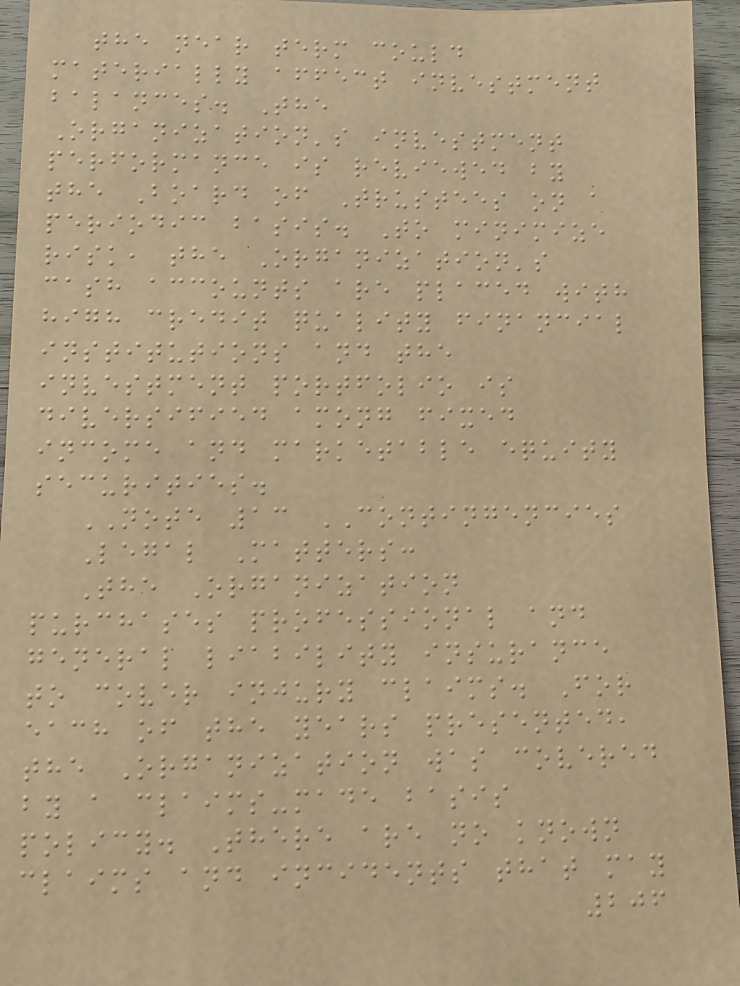the near term could
materially affect investment
balances. The
Organization's investment
performance is reviewed by
the Board of Trustees on a
periodic basis. To minimize
risk, the Organization's
cash accounts are placed with
high credit quality financial
institutions and the
investment portfolio is
diversified among fixed
income and marketable equity
securities.
NOTE 13 CONTINGENCIES
Legal Matters:
The Organization
purchases professional and
general liability insurance
to cover injury claims. For
each of the years presented,
the Organization was covered
by a claims-made basis
policy. There are no known
claims and incidents that may
206
